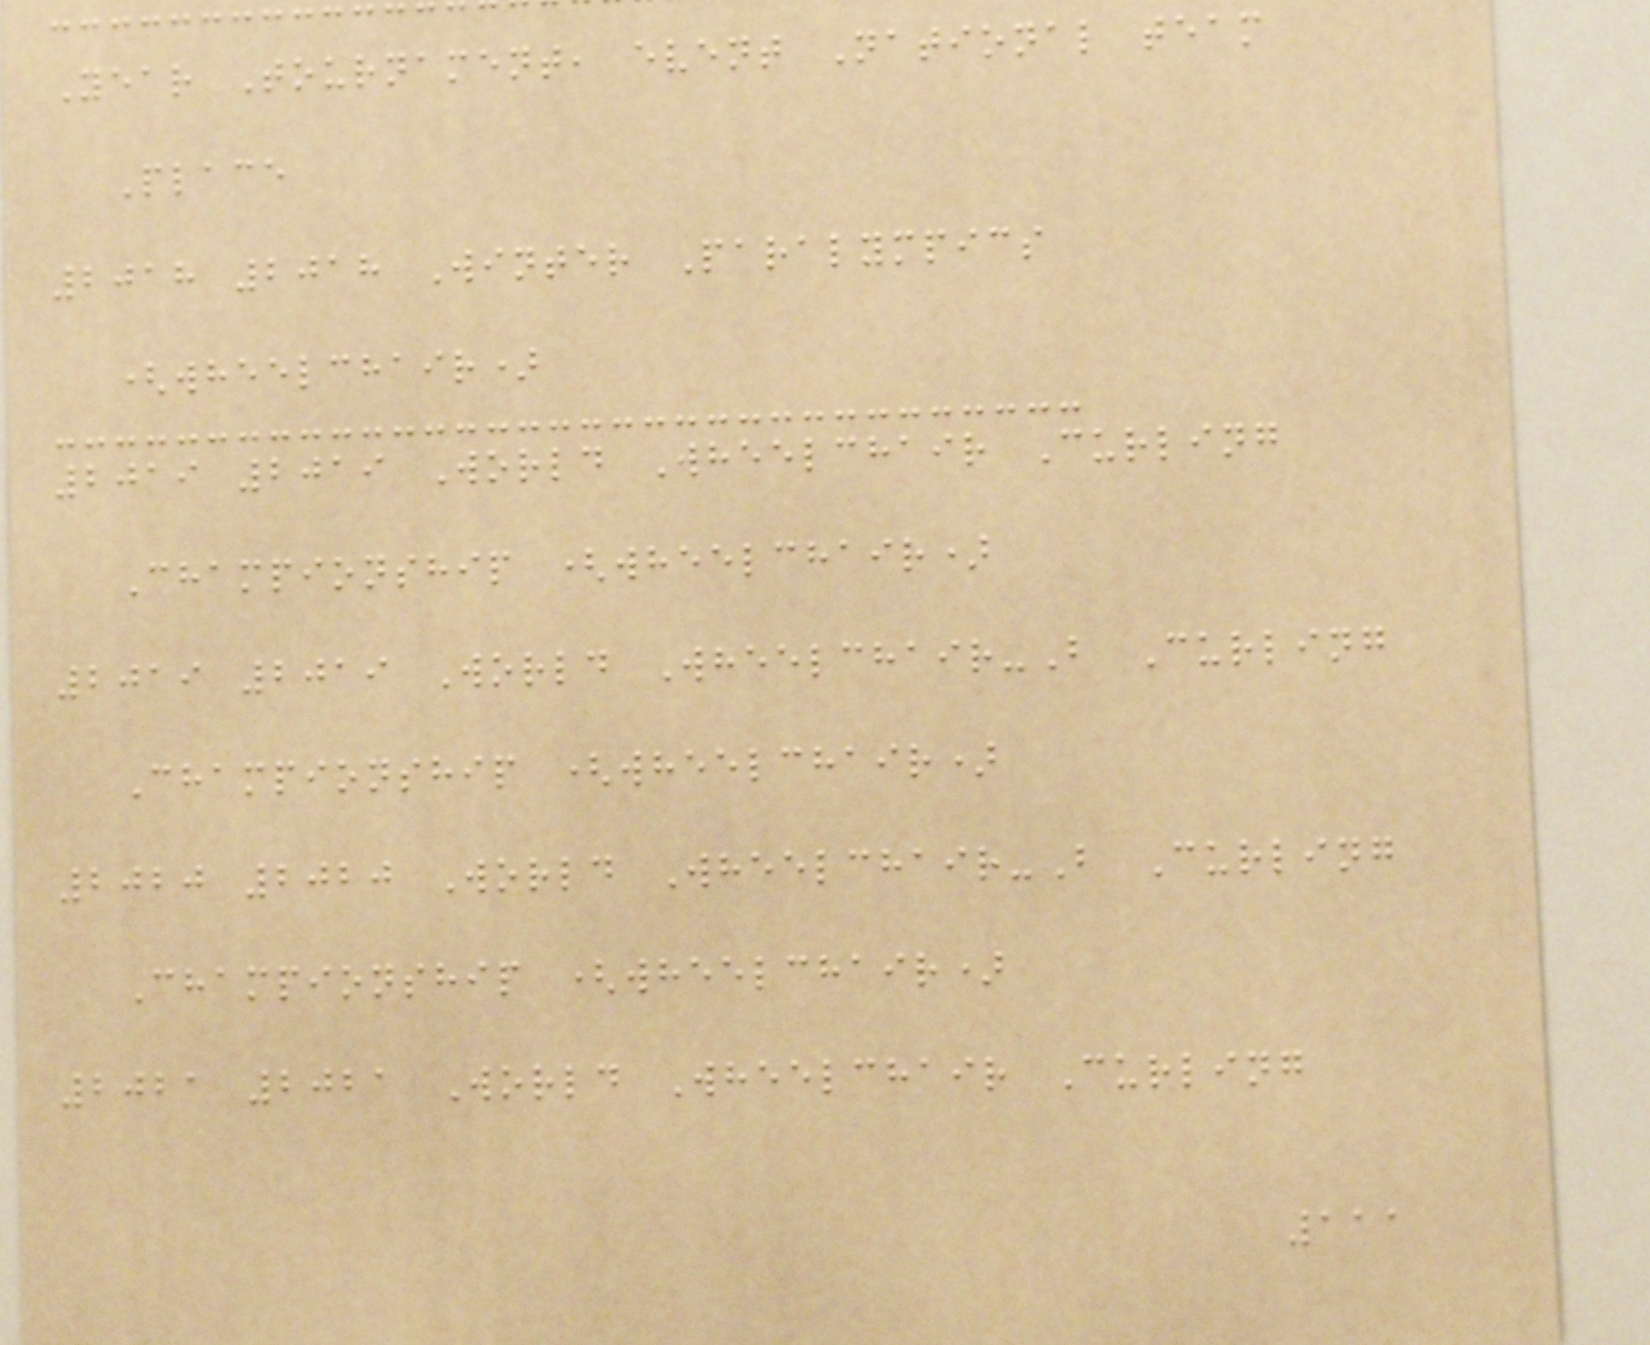Year Tournament, event National team
Place
2018 2018 Winter Paralympics
(wheelchair)
2019 2019 World Wheelchair Curling
Championship (wheelchair)
2019 2019 World Wheelchair-B Curling
Championship (wheelchair)
2020 2020 World Wheelchair-B Curling
Championship (wheelchair)
2021 2021 World Wheelchair Curling
111
